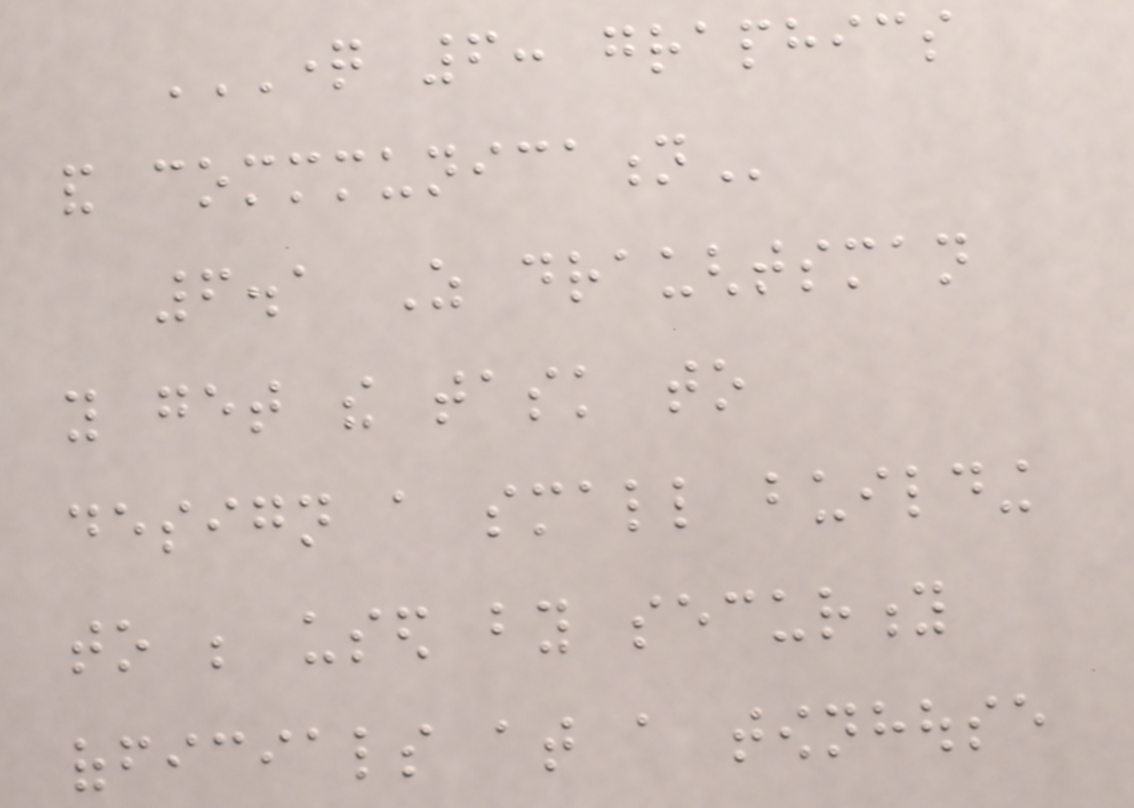QUESTION 6: GRAPHICS
AND COMMMUNICATION
6.1 As draughtsman
you get the task to
design a small building
to be used by security
officials at a townhouse
